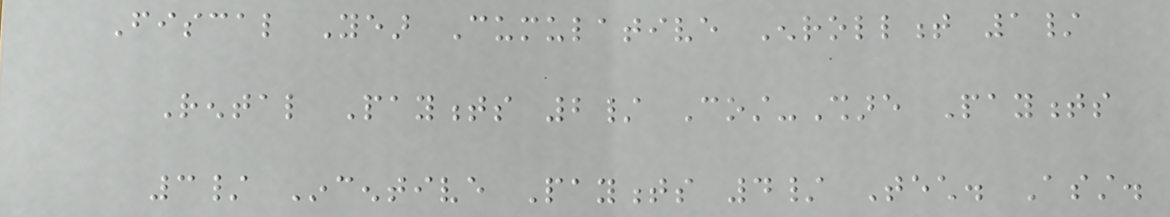Fiscal Year Cumulative Enrollment 1/
Rental Payments 2/ Cost-Share Payments
3/ Incentive Payments 4/ Tech. Asst.
